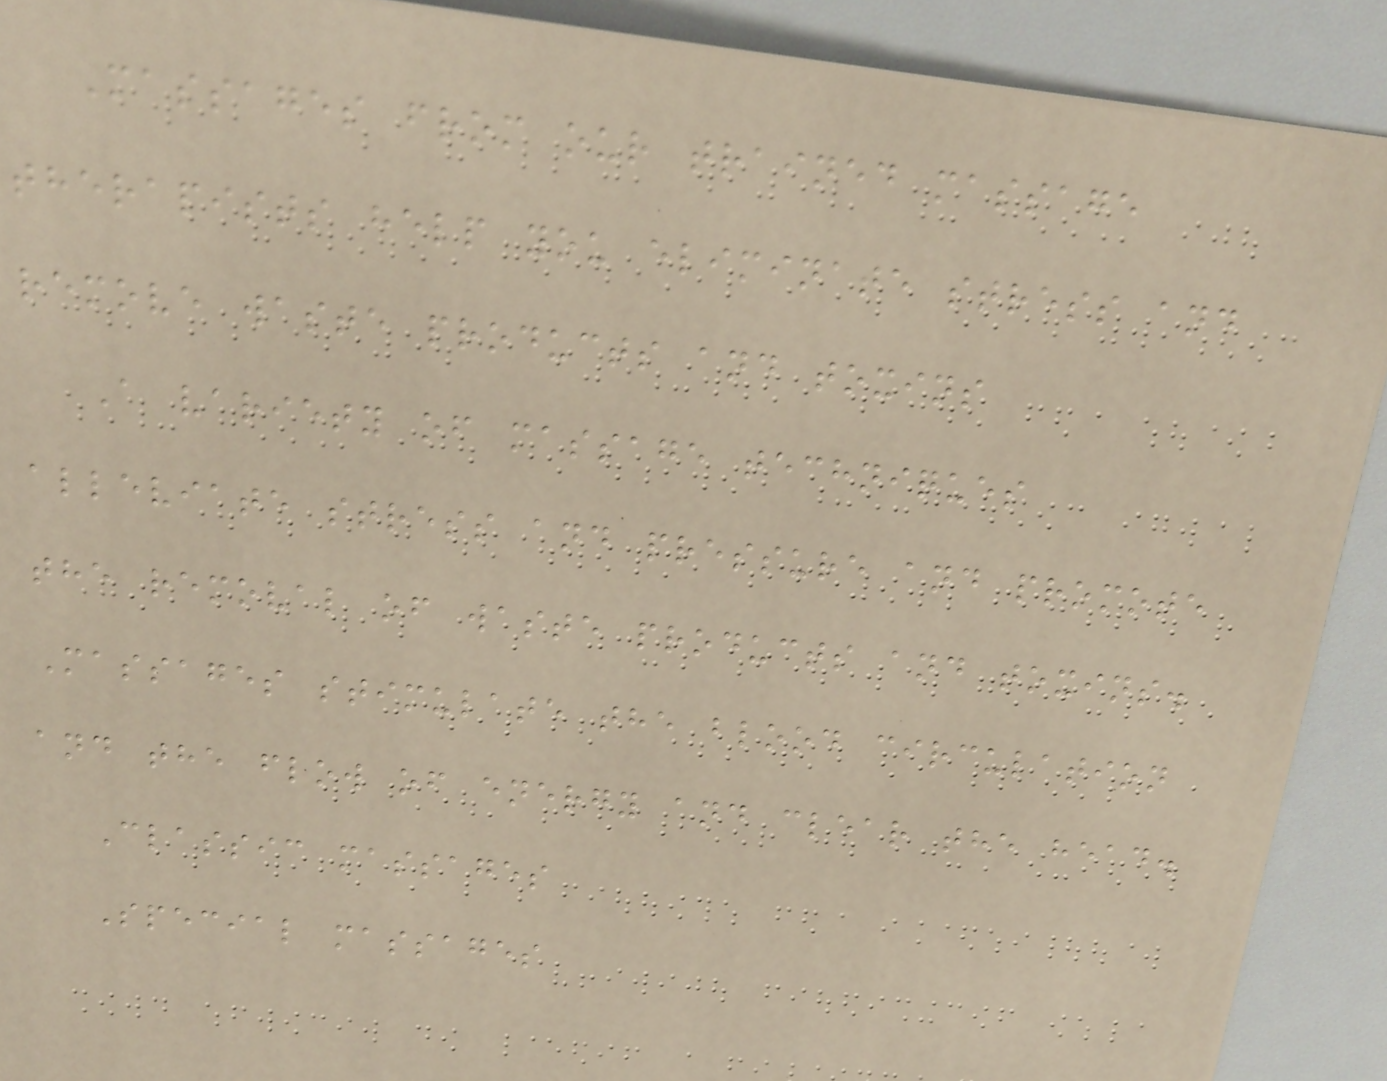Massages from our trained massage
therapists help you eliminate stress and
remove waste products and toxins
A variety of massage techniques
alleviate stress and pressure and promote
the removal of waste products and toxins.
Massages stimulate the blood circulation
and the flow of energy and clear the head.
Classic massages
Special massages
